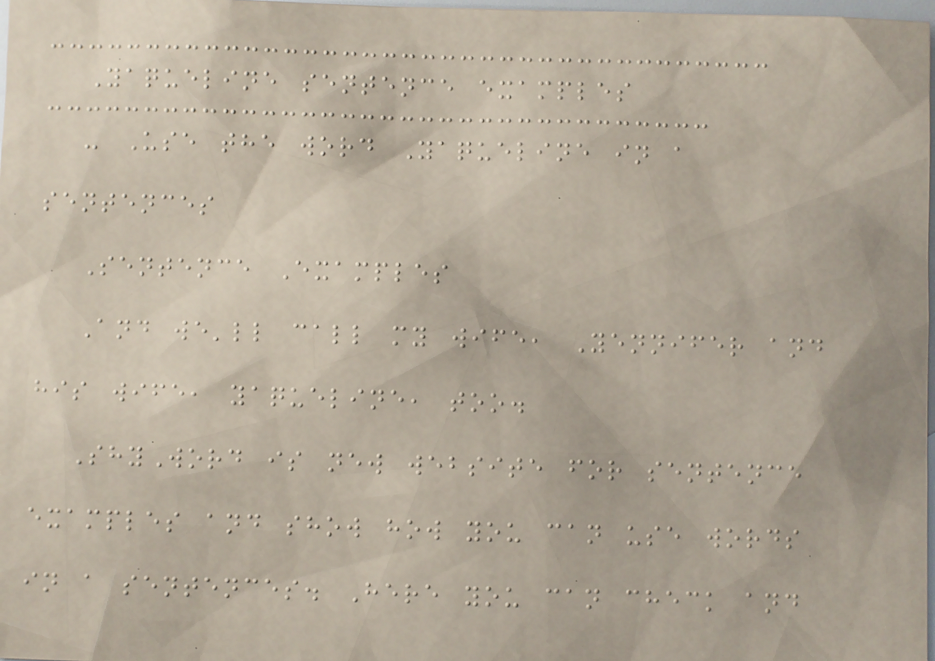Yaqueline sentence examples
- Use the word Yaqueline in a
sentences
Sentence Examples
And we'll call my wife, Yennifer and
his wife, yaqueline, too.
ShyWord is new website for sentence
examples and show how you can use words
in a sentences. Here you can check and
